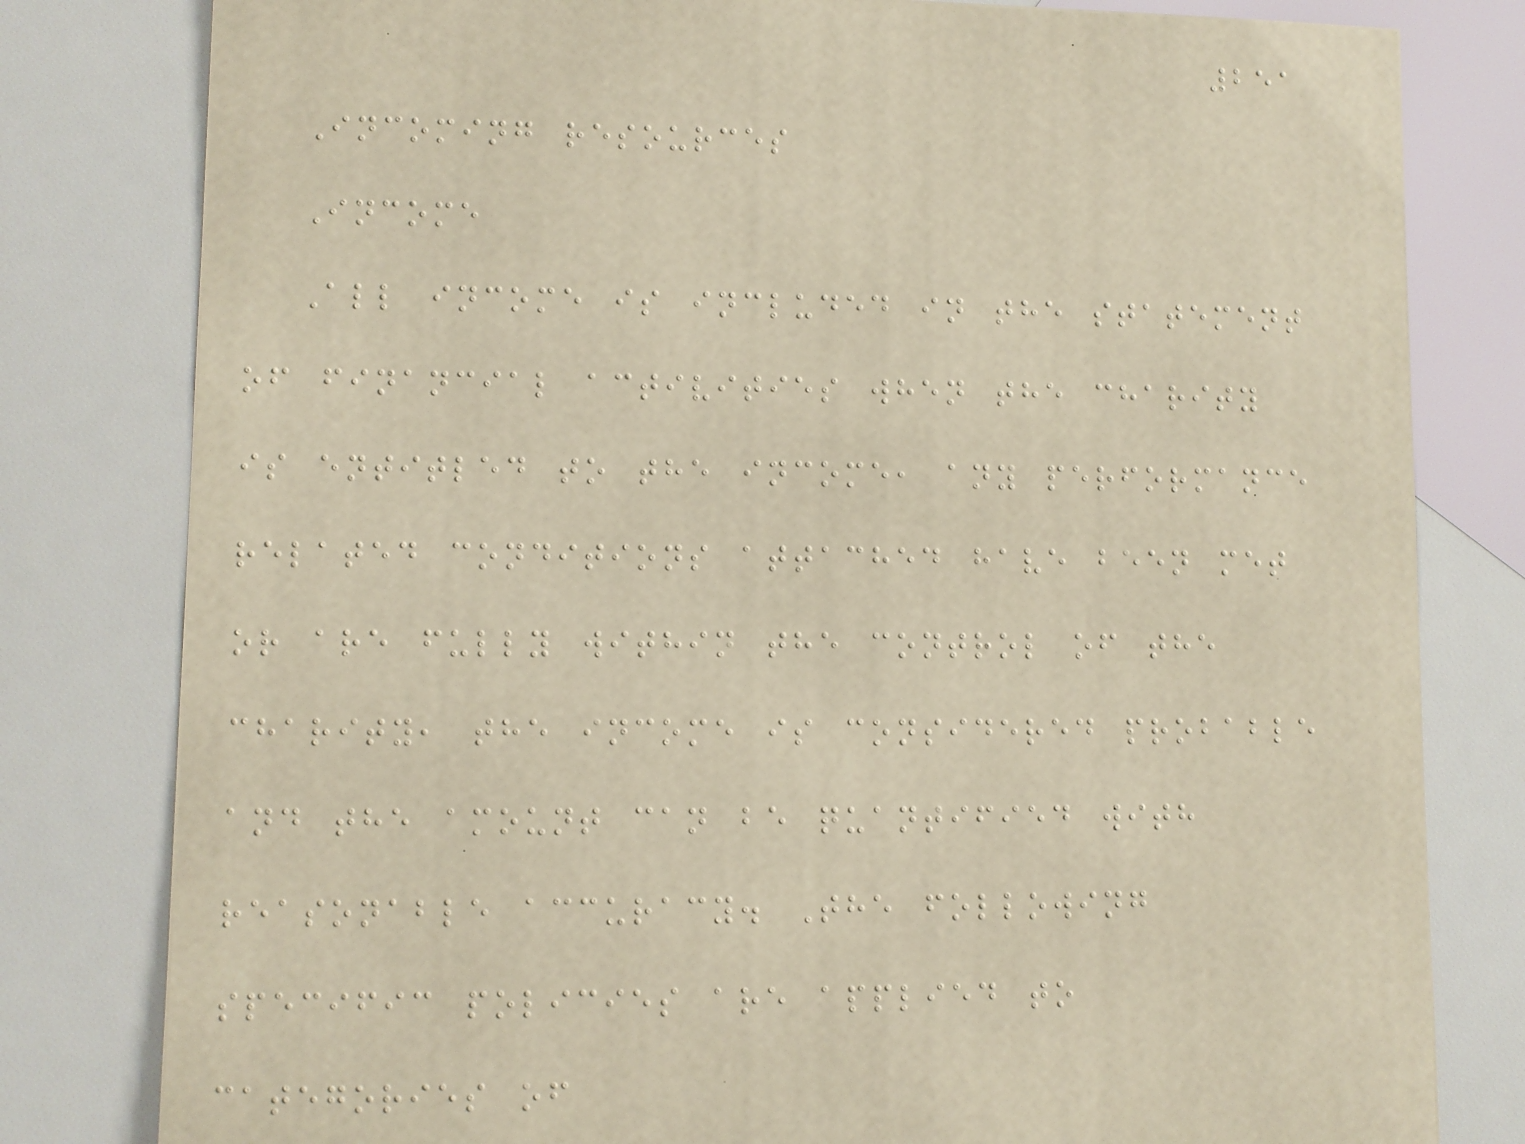251
Incoming resources
Income
All income is included in the statement
of financial activities when the charity
is entitled to the income, any performance
related conditions attached have been met
or are fully within the control of the
charity, the income is considered probable
and the amount can be quantified with
reasonable accuracy. The following
specific policies are applied to
categories of
